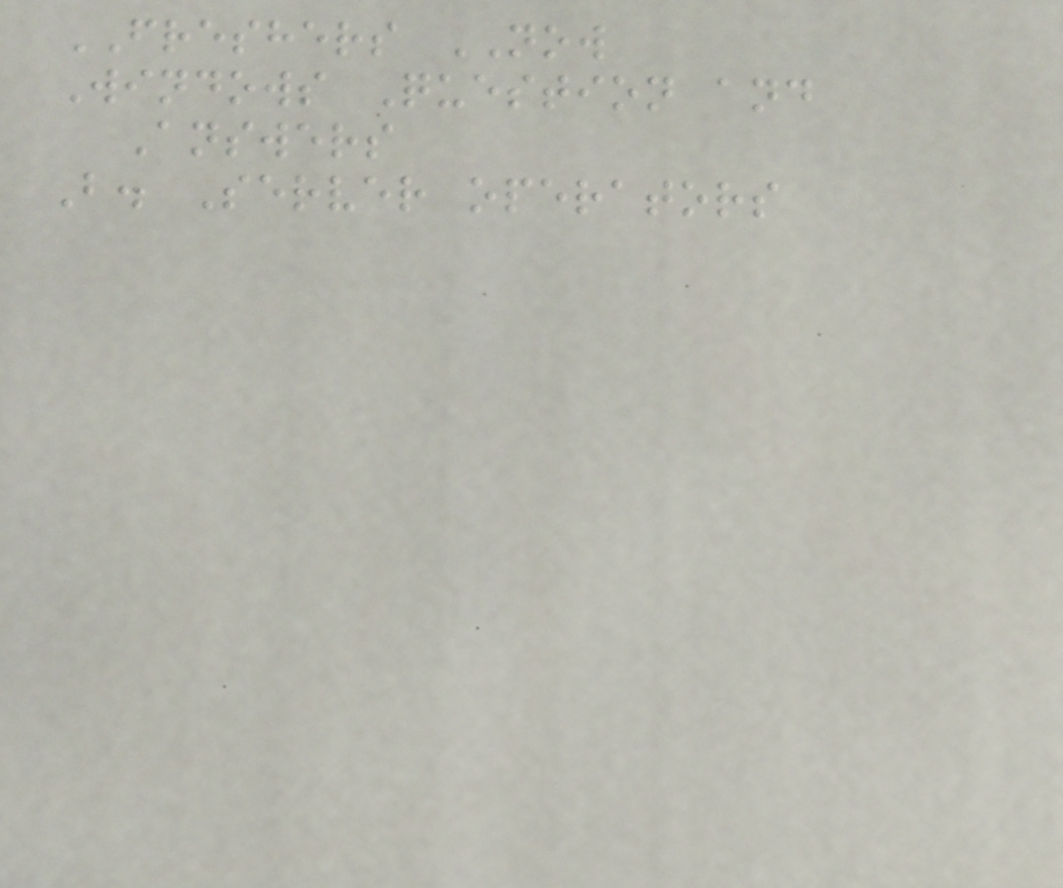FRESHERS NOW
Windows Question and
Answers
B. Server operators
